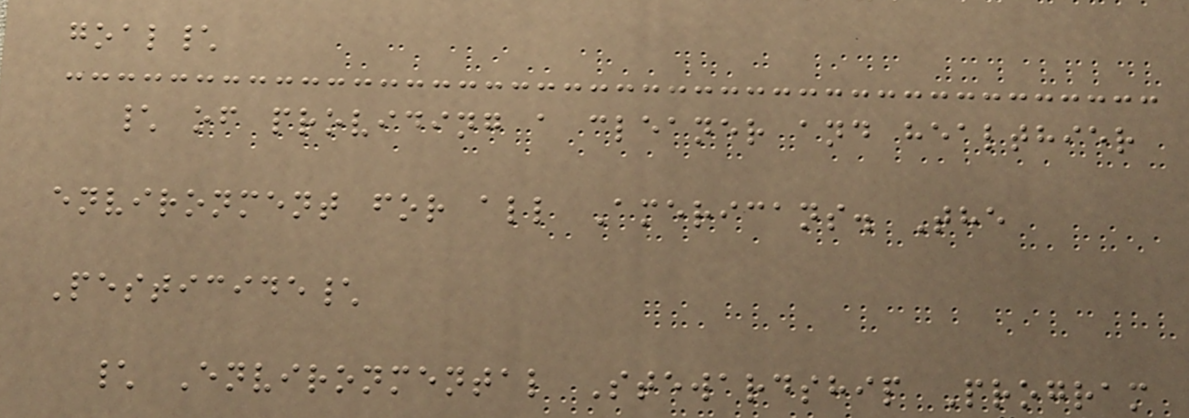goal\
\ of providing a cleaner and healthier
environment for all Americans. The
Pesticide\
\ Environmental Stewardship Program
